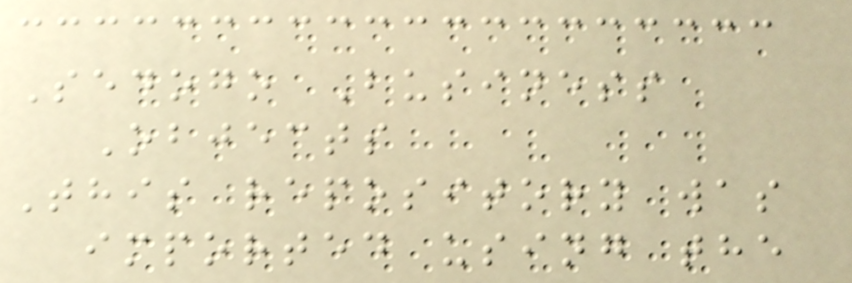Sedogo Business
Objects
This repository was
imported using the
